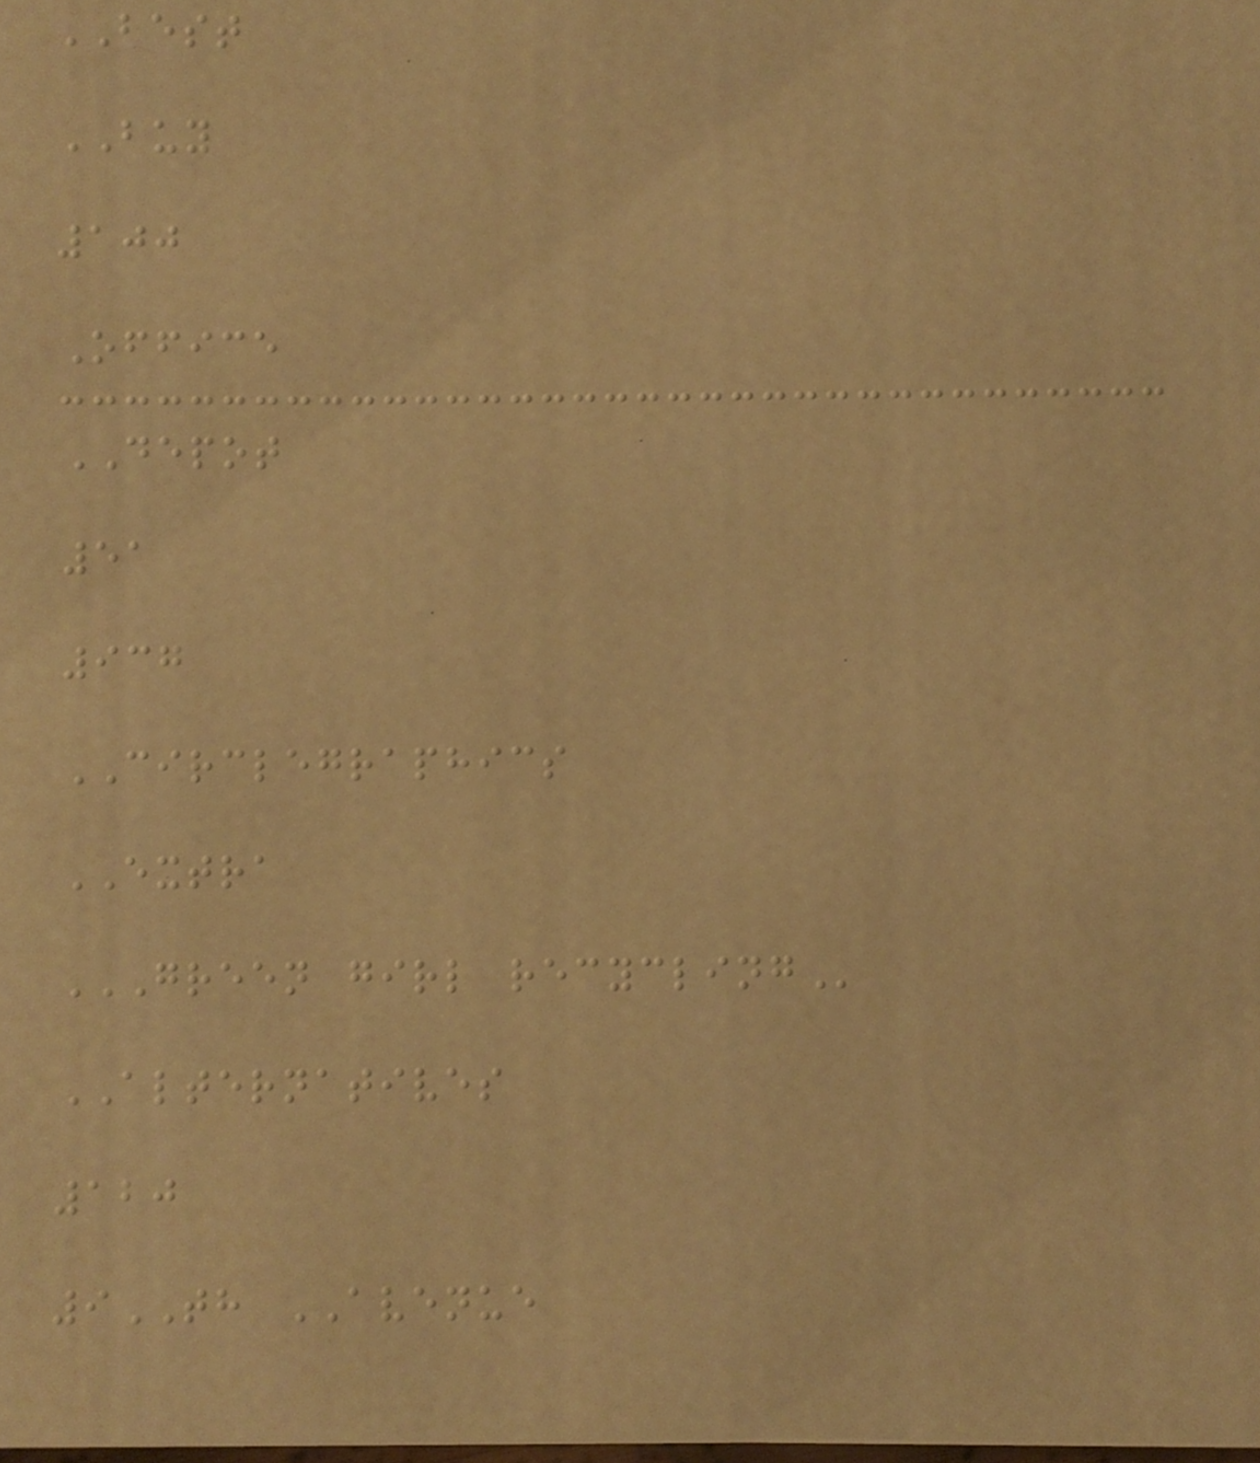BEST
BUY
100
Office
DEPOT
51
937
CIRCLEGRAPHICS
EXTRA
GREEN GIRL RECYCLING
ALTERNATIVES
120
9TH AVENUE
